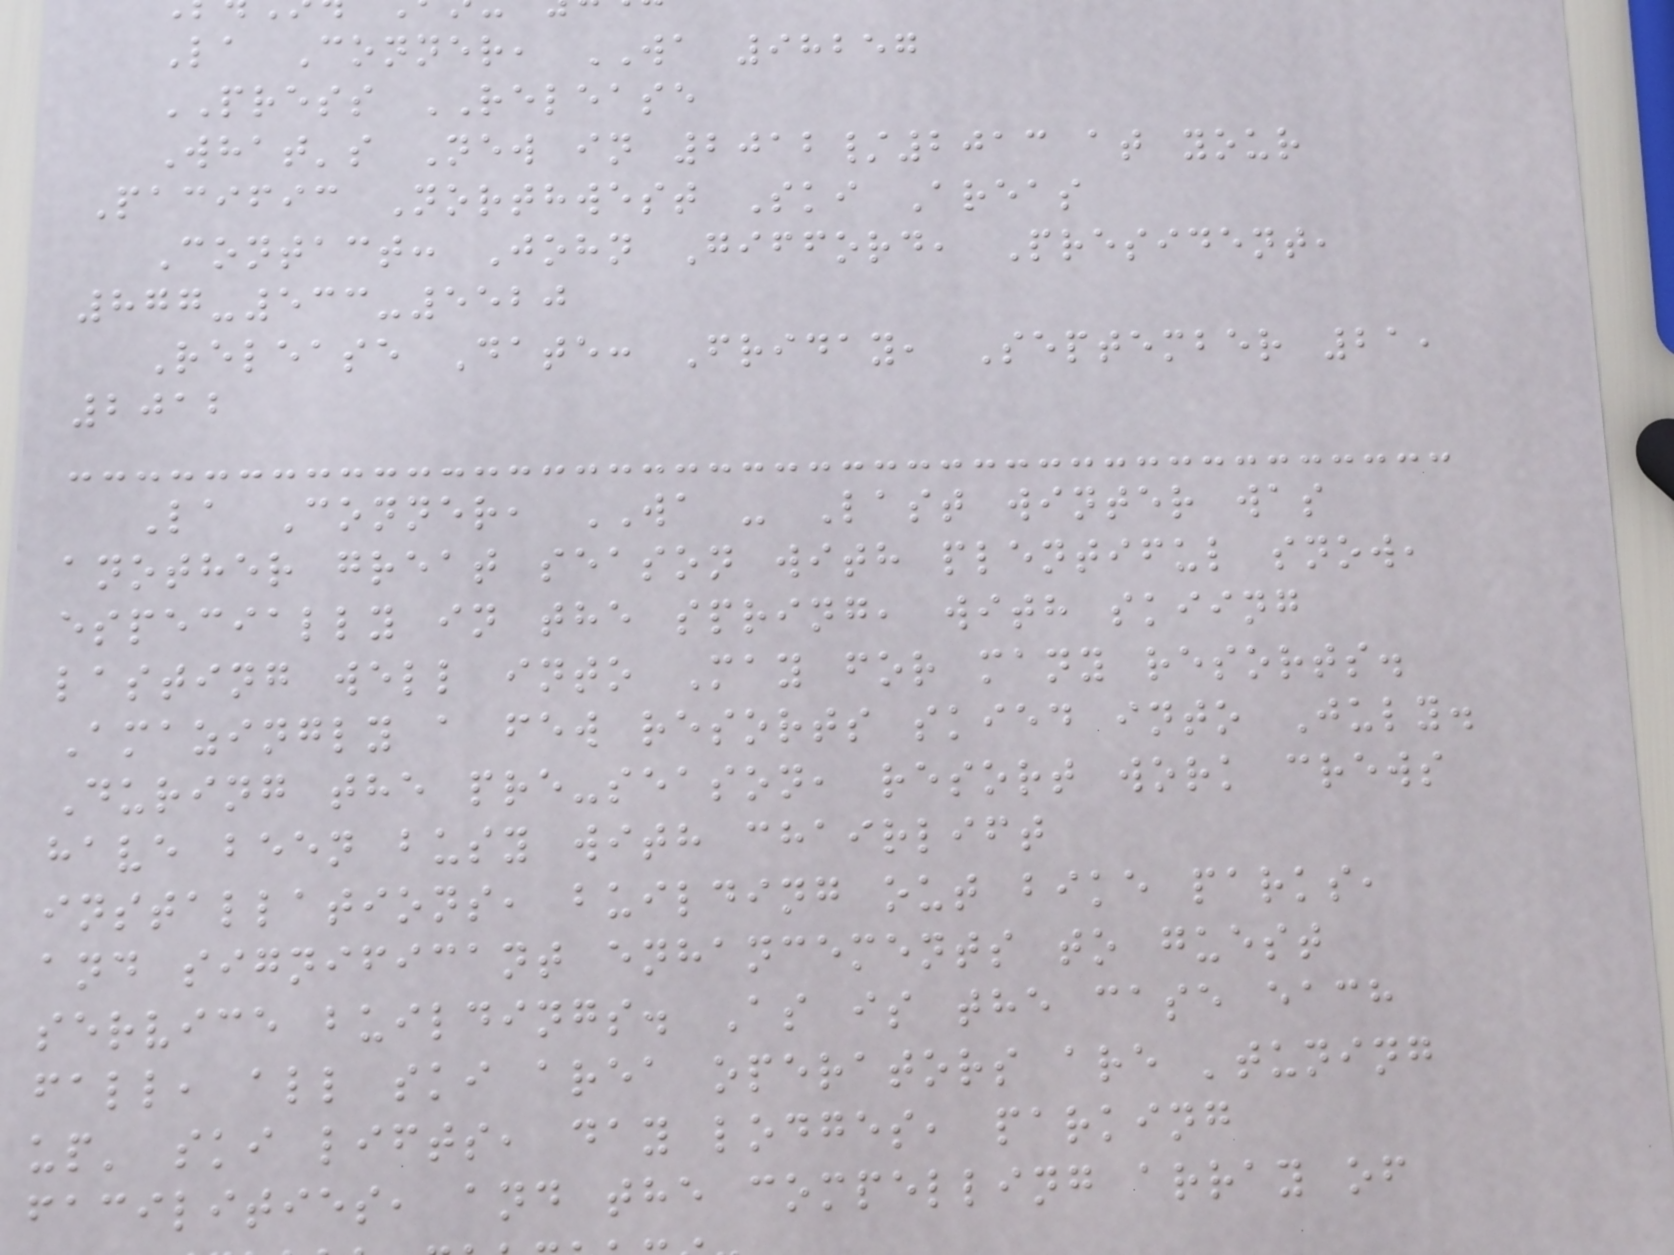La Conner, WA 98257
PRESS RELEASE
What's New in 2012/2013 at your
Pacific Northwest Ski Areas
Contact: John Gifford, President,
877-533-5520
Release Date: Friday, September 21,
2012
La Conner, WA - Last winter was
another great season with plentiful snow,
especially in the spring, with skiing
lasting well into May for many resorts.
Amazingly a few resorts skied into July.
During the pre-season, resort work crews
have been busy with chairlift
installations, building out bike parks,
and significant enhancements to guest
service buildings. As is the case each
fall, all ski area operators are 'tuning
up' ski lifts, day lodges, parking
facilities, and the compelling array of
